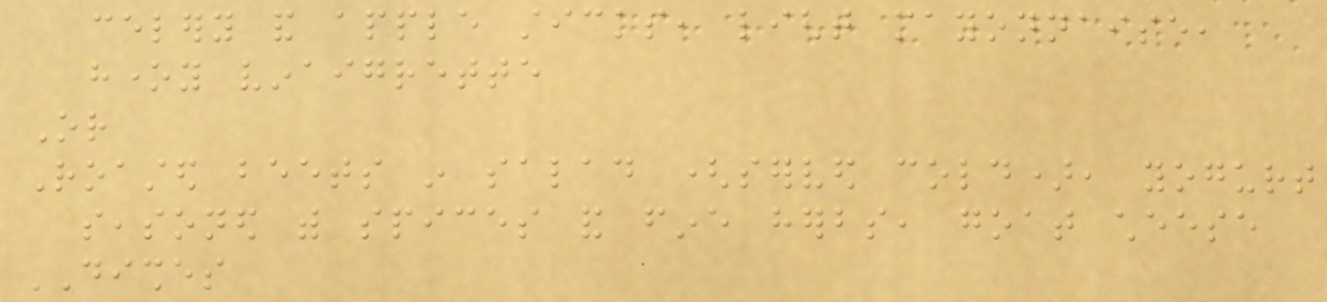celery and apple sticks, light mayonnaise,
honey vinaigrette
Or
Roasted beets in salad (served cold), yogurt
seasoned with spices and fine herbs, goat cheese
DISHES
